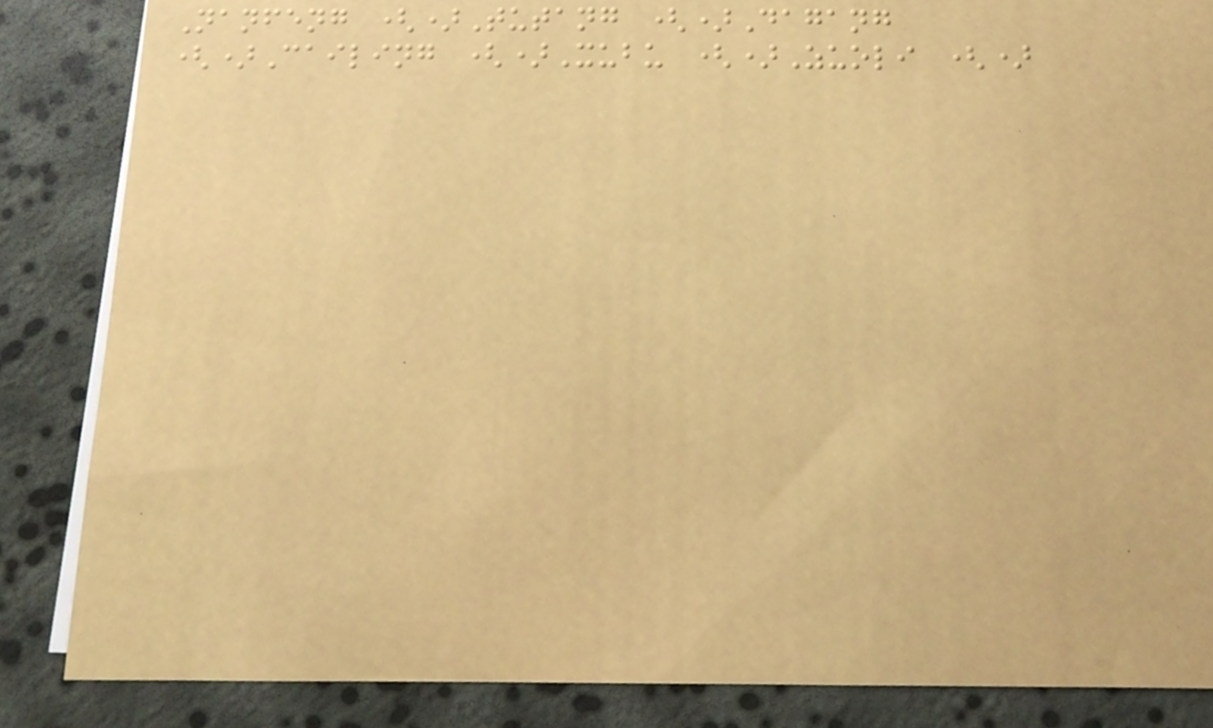Nanfeng ()Tutang ()Dagang
()Cailing ()Xubu ()Zuoli ()
